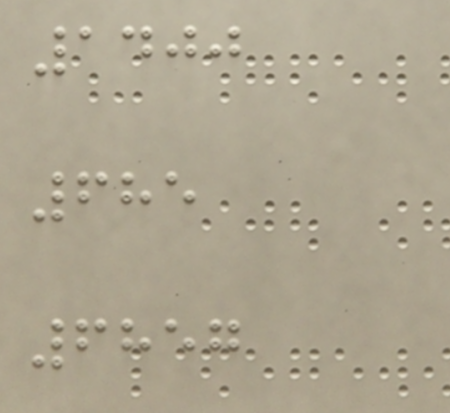1400
685
6857
